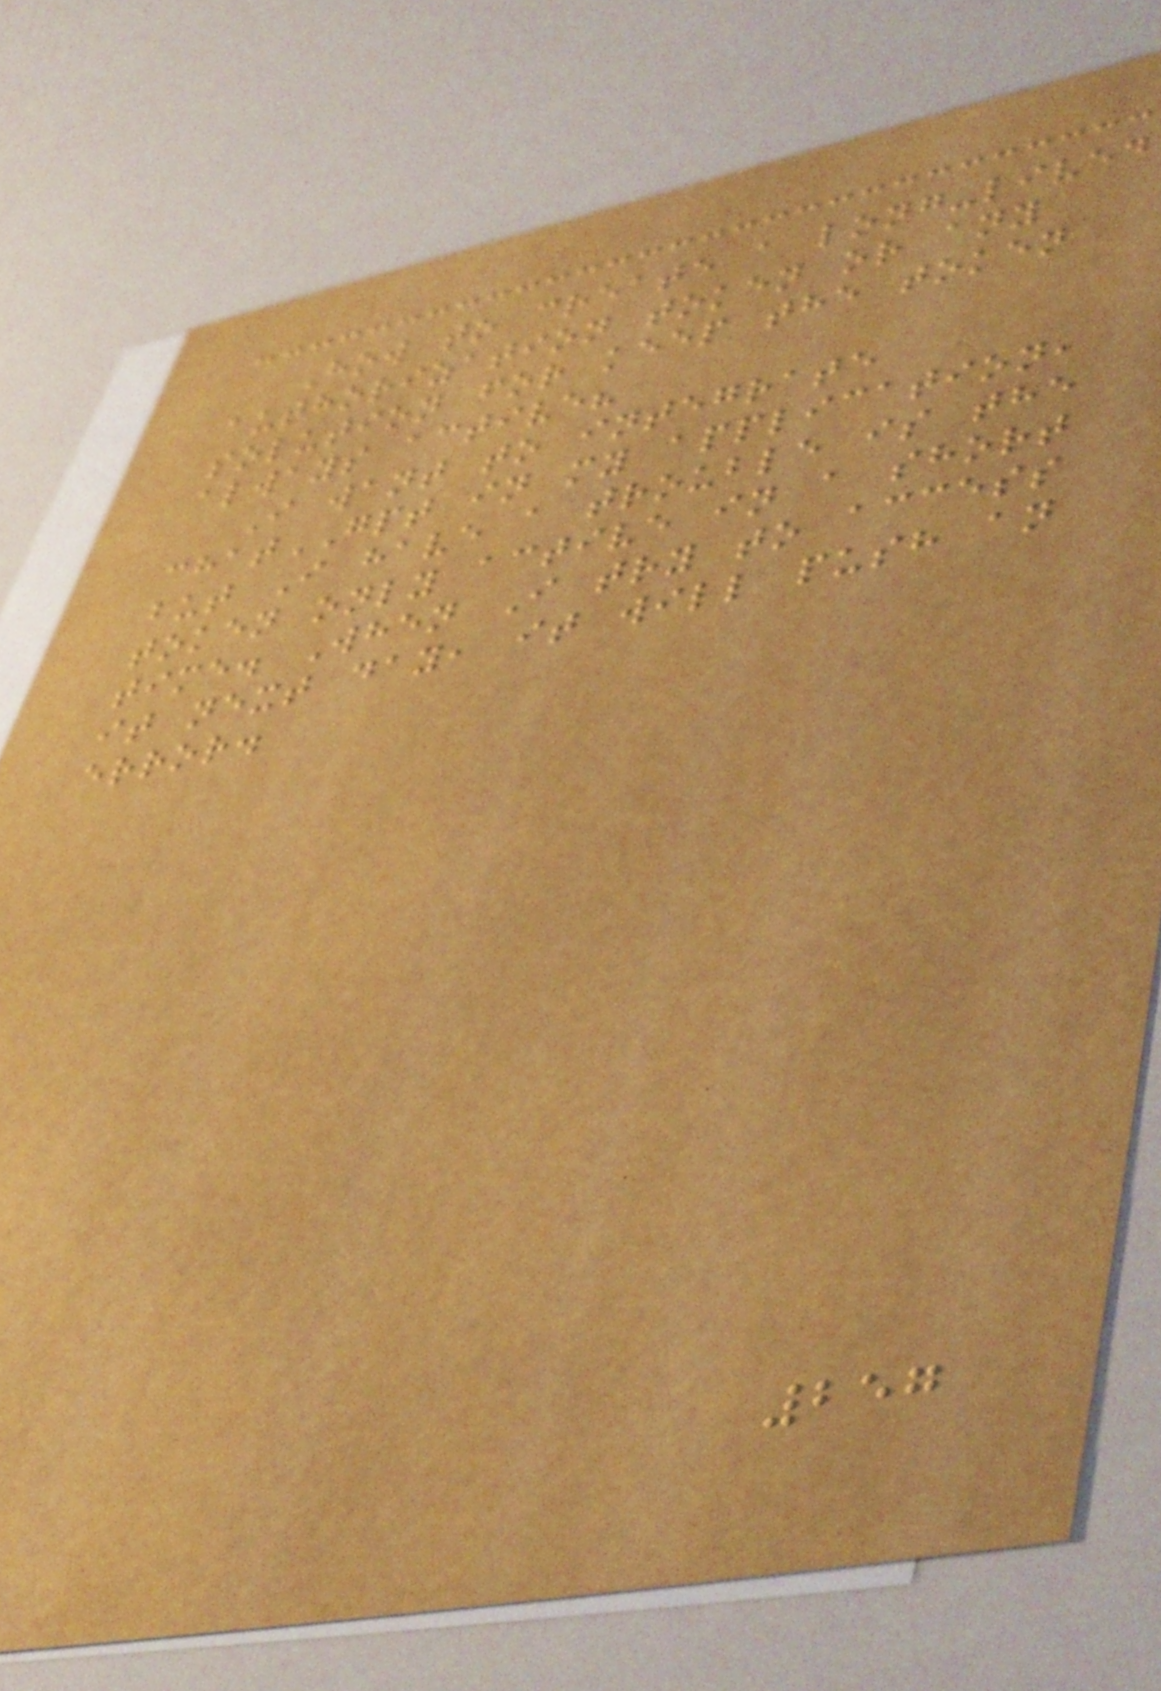How to create a long-lived
authorization token or any
solution for keep the token
always active?
I want to integrate
chatGPT in my application,
but I have a trouble is the
token only active in a short
time. When I try to access
it next day, it will push an
error.
257
